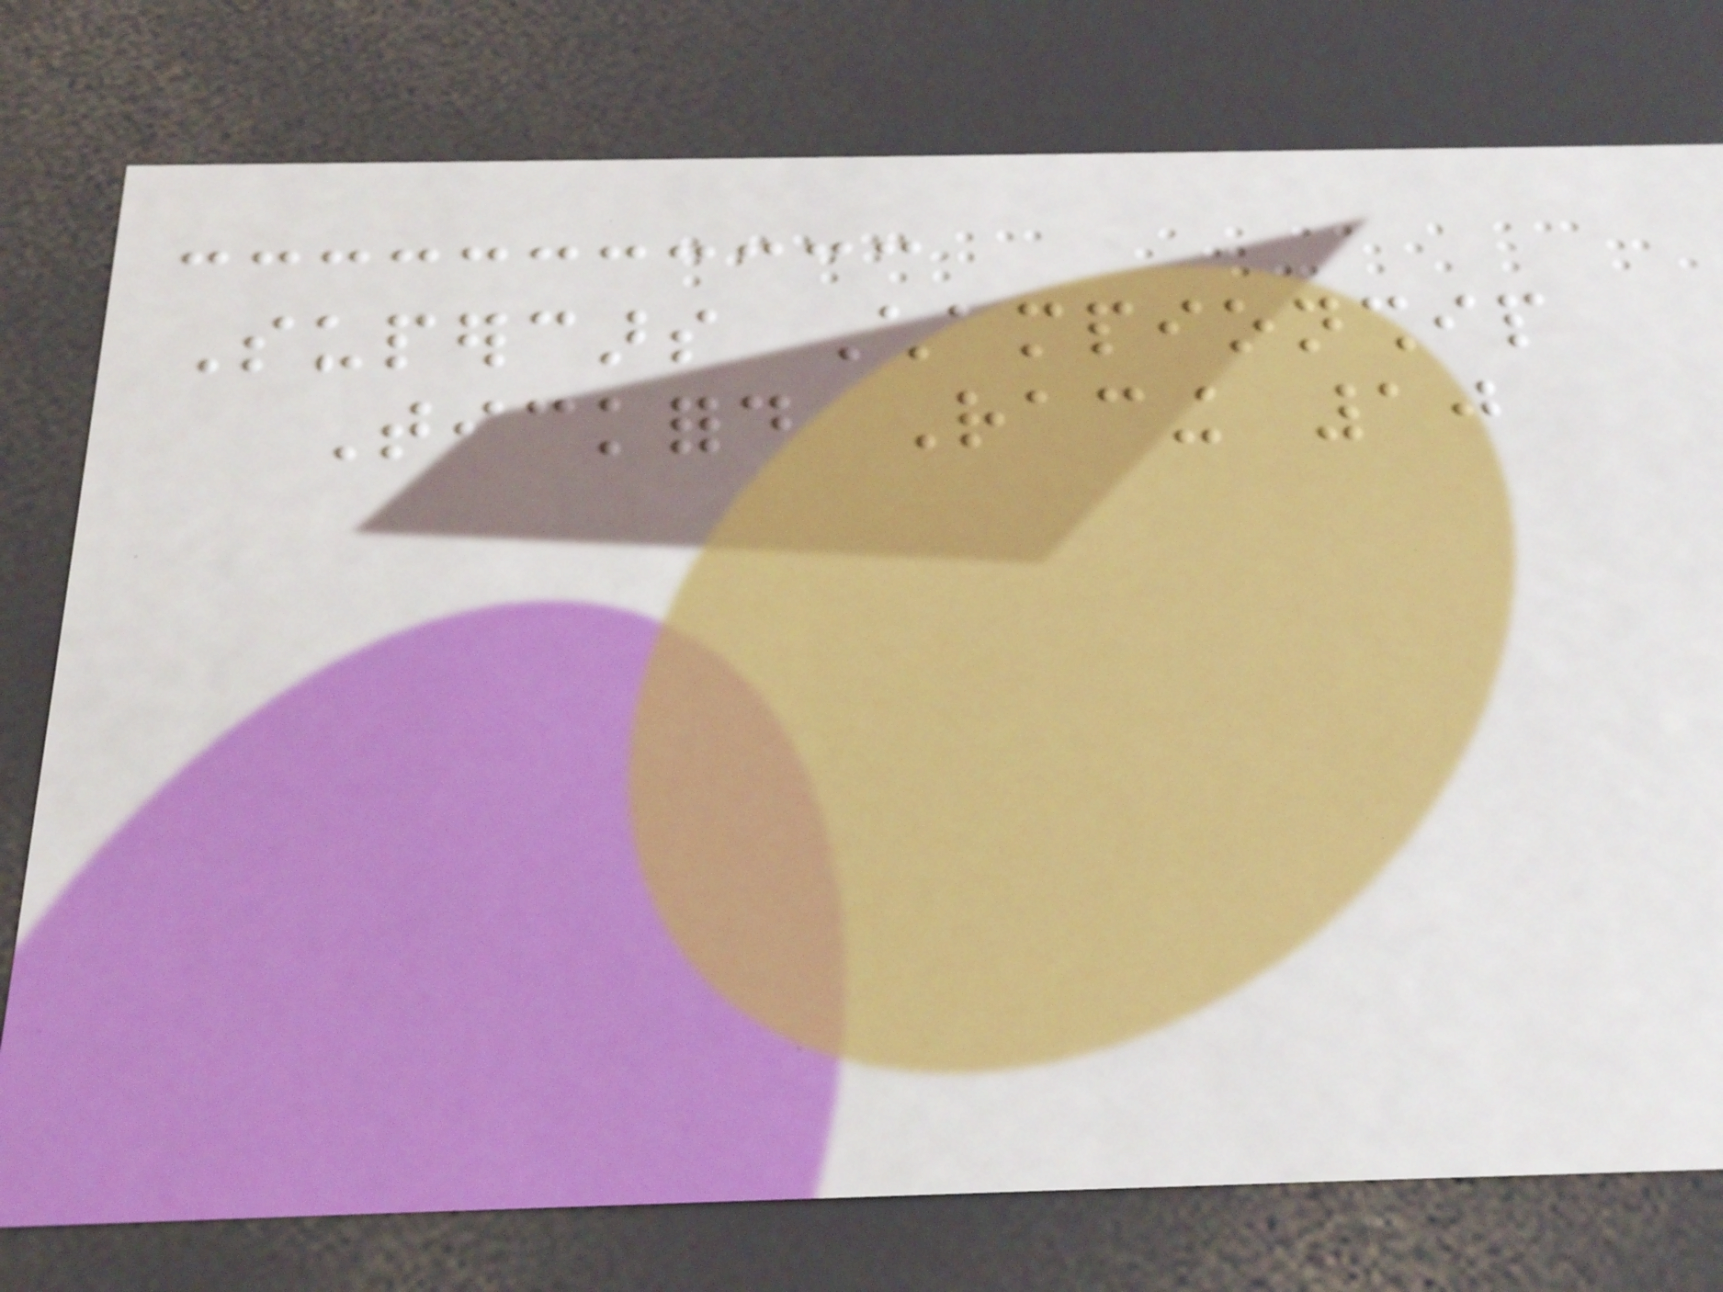Supercars Championship
Tickford Racing 10
